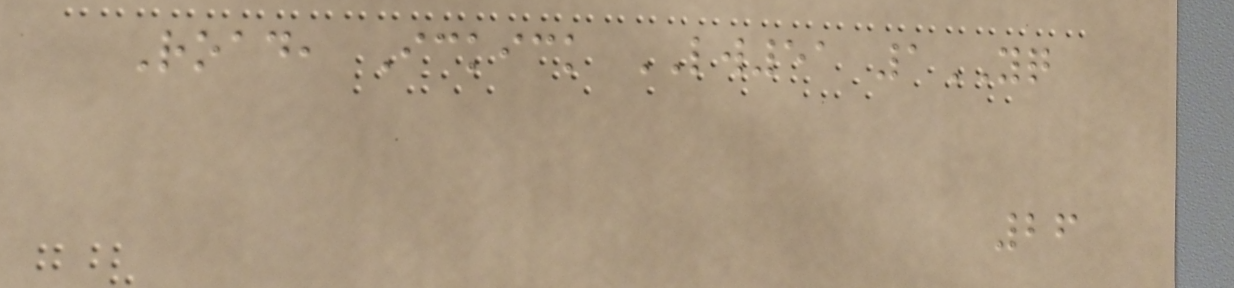Road, Ickick LW51 1YQ
26
